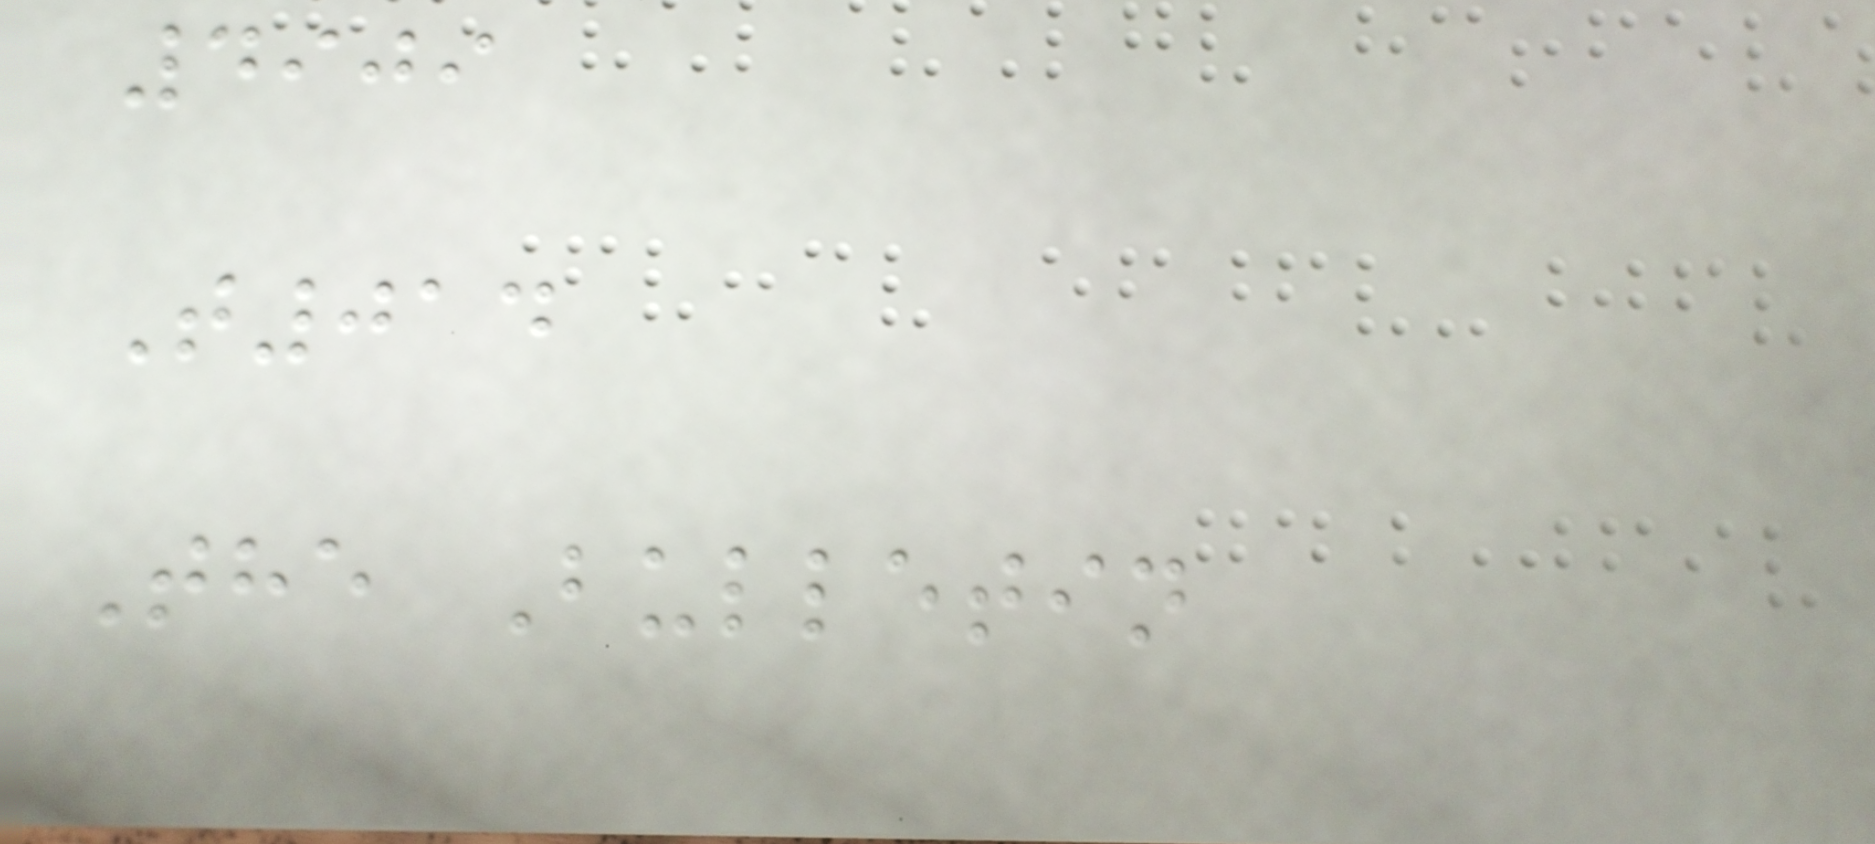4909
T014
The Bulletin
